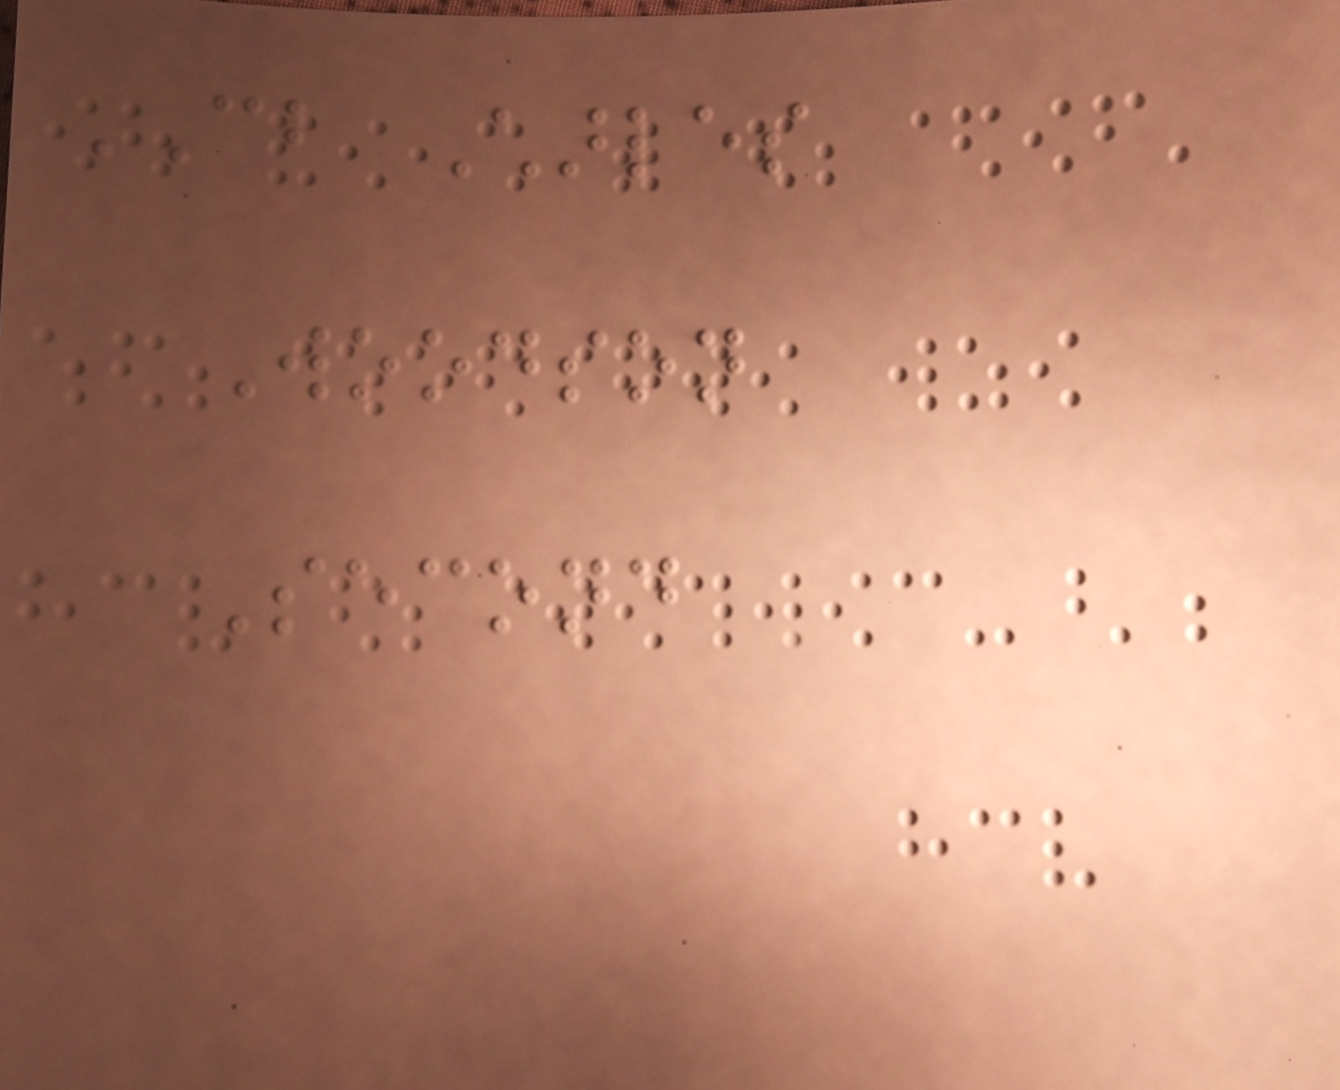CB Charles
Woodson
Second
